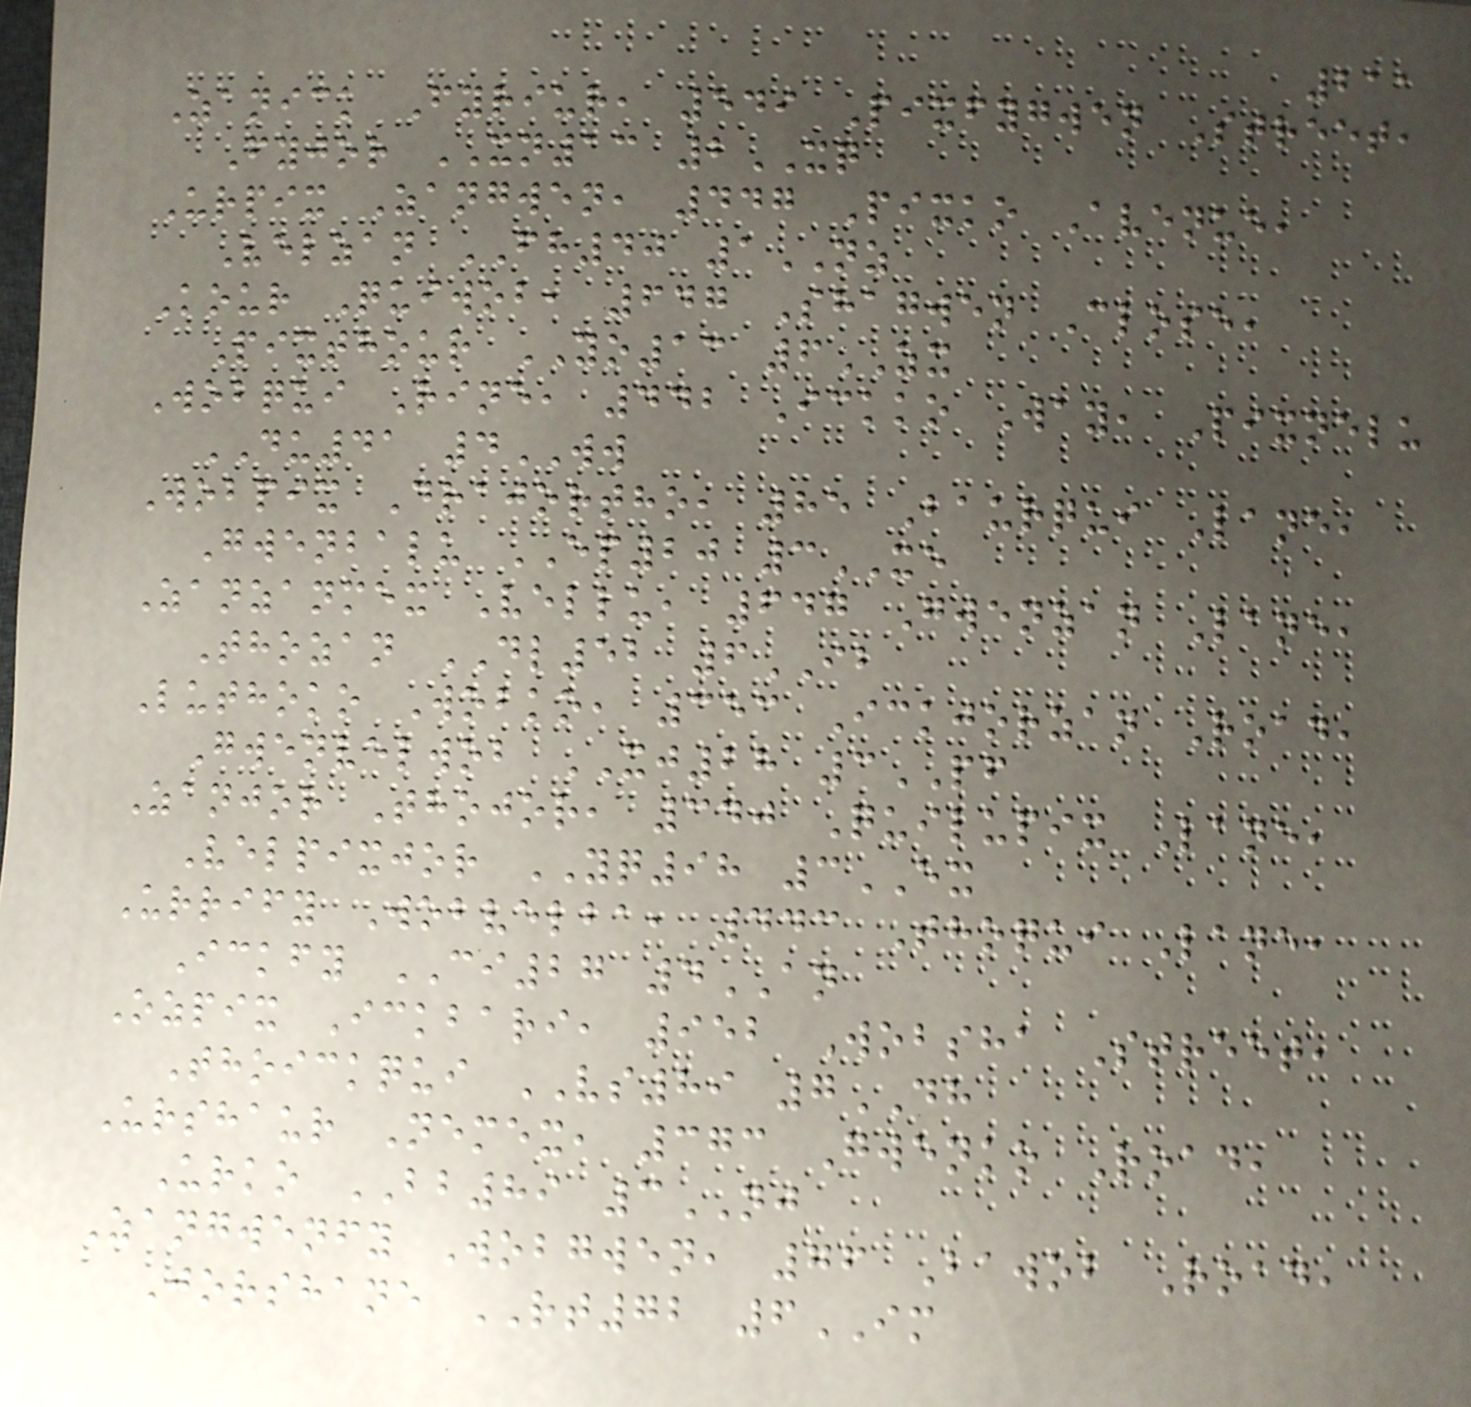211
Zanick Fyriur, 549 Pixfygwen Street,
Fyjor XN13 2XQ
Urpix Zangwen, 447 Pixko Avenue,
Velzan FH40 1NZ
Kour Quiwob, 647 Shagwen Close,
Pixthour YO13 6ZX
Wobqui Rine, 442 Ickko Way, Pixnelu
DU41 4WW
Wobpix Drajortho, 85 Baurqui Lane,
Gwenbalu EP20 3XE
Zanzanmex Vellu, 647 Gwenzan Lane,
Thozan DL52 6IB
Luthoko Wobko, 353 Ickjorzan Road,
Gwenvelwob XJ28 3PF
Zanjor Thojor, 340 Quilupix Lane,
Velpixjor YQ98 3EX
Urrify Wobvelba, 443 Thoqui Lane,
Ickfy CI27 4AN
Ozpix Ickbari, 952 Wobsha Street,
Thoickqui VS89 7DH
Urshaur Nemex, 373 Gwenko Road,
Urko BB89 3NJ
Zangwenfy Wobgwen, 76 Bawob Road,
Jorshane RT72 6IM
